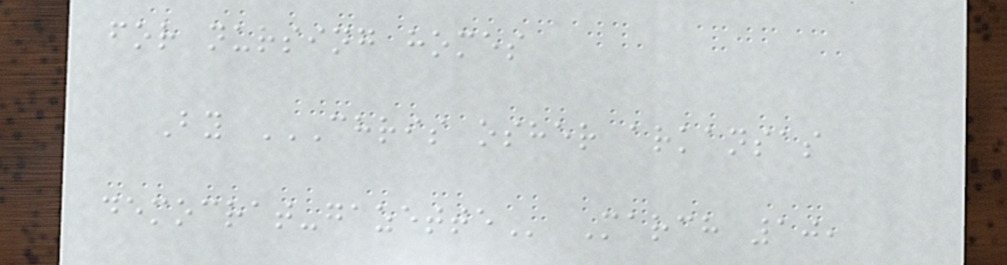for nursing homes
By CHRIS OSHER ARKANSAS
DEMOCRAT-GAZETTE March 10,
